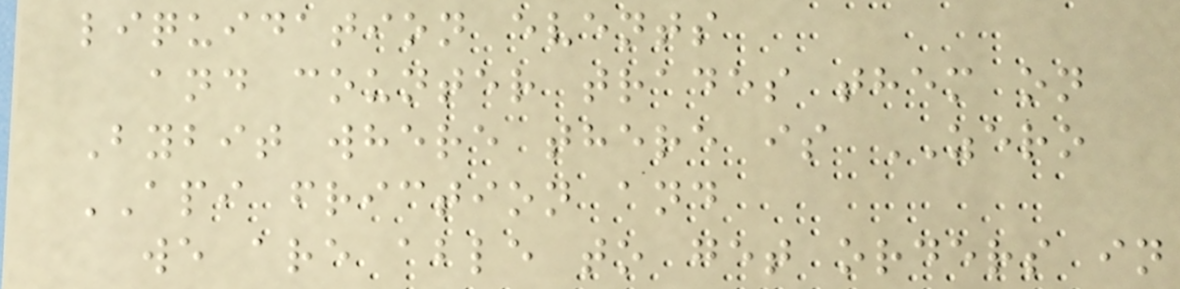liquidation events
and counter trades them on
Bybit where there is ZERO
API friction and
we are able to get orders in
